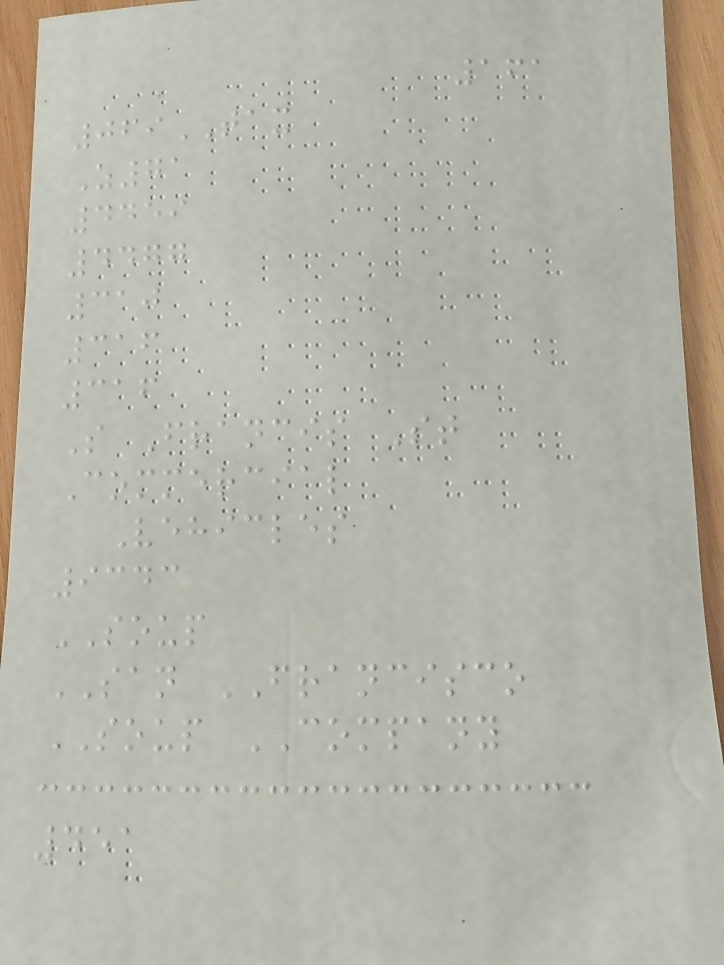161
069TAX
Z71
4459
4477
310
316
316
S Francis St
Commercial
Vehicles
9343
SOUP
SAN FRANCISCO
SOUP COMPANY
451
